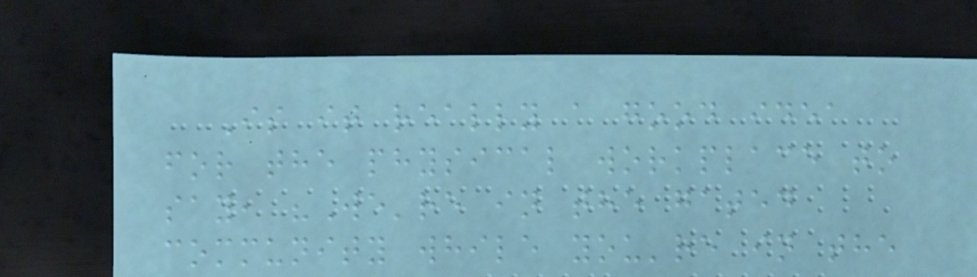Is it really a good idea
for the physical workplace to
say, "We're in the gated
community while you're in the
